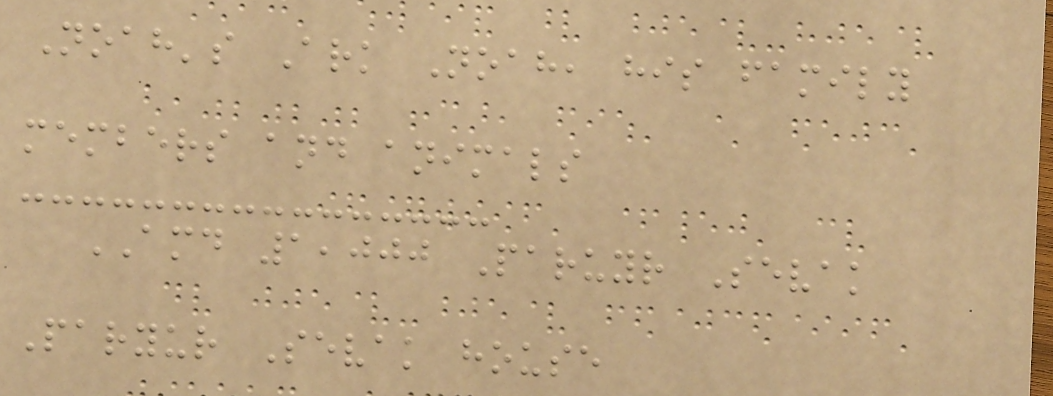Noah's Ark Noah, his family
members and animals
AMD 1,000 Paruyr Sevak
Paryur Sevak house
